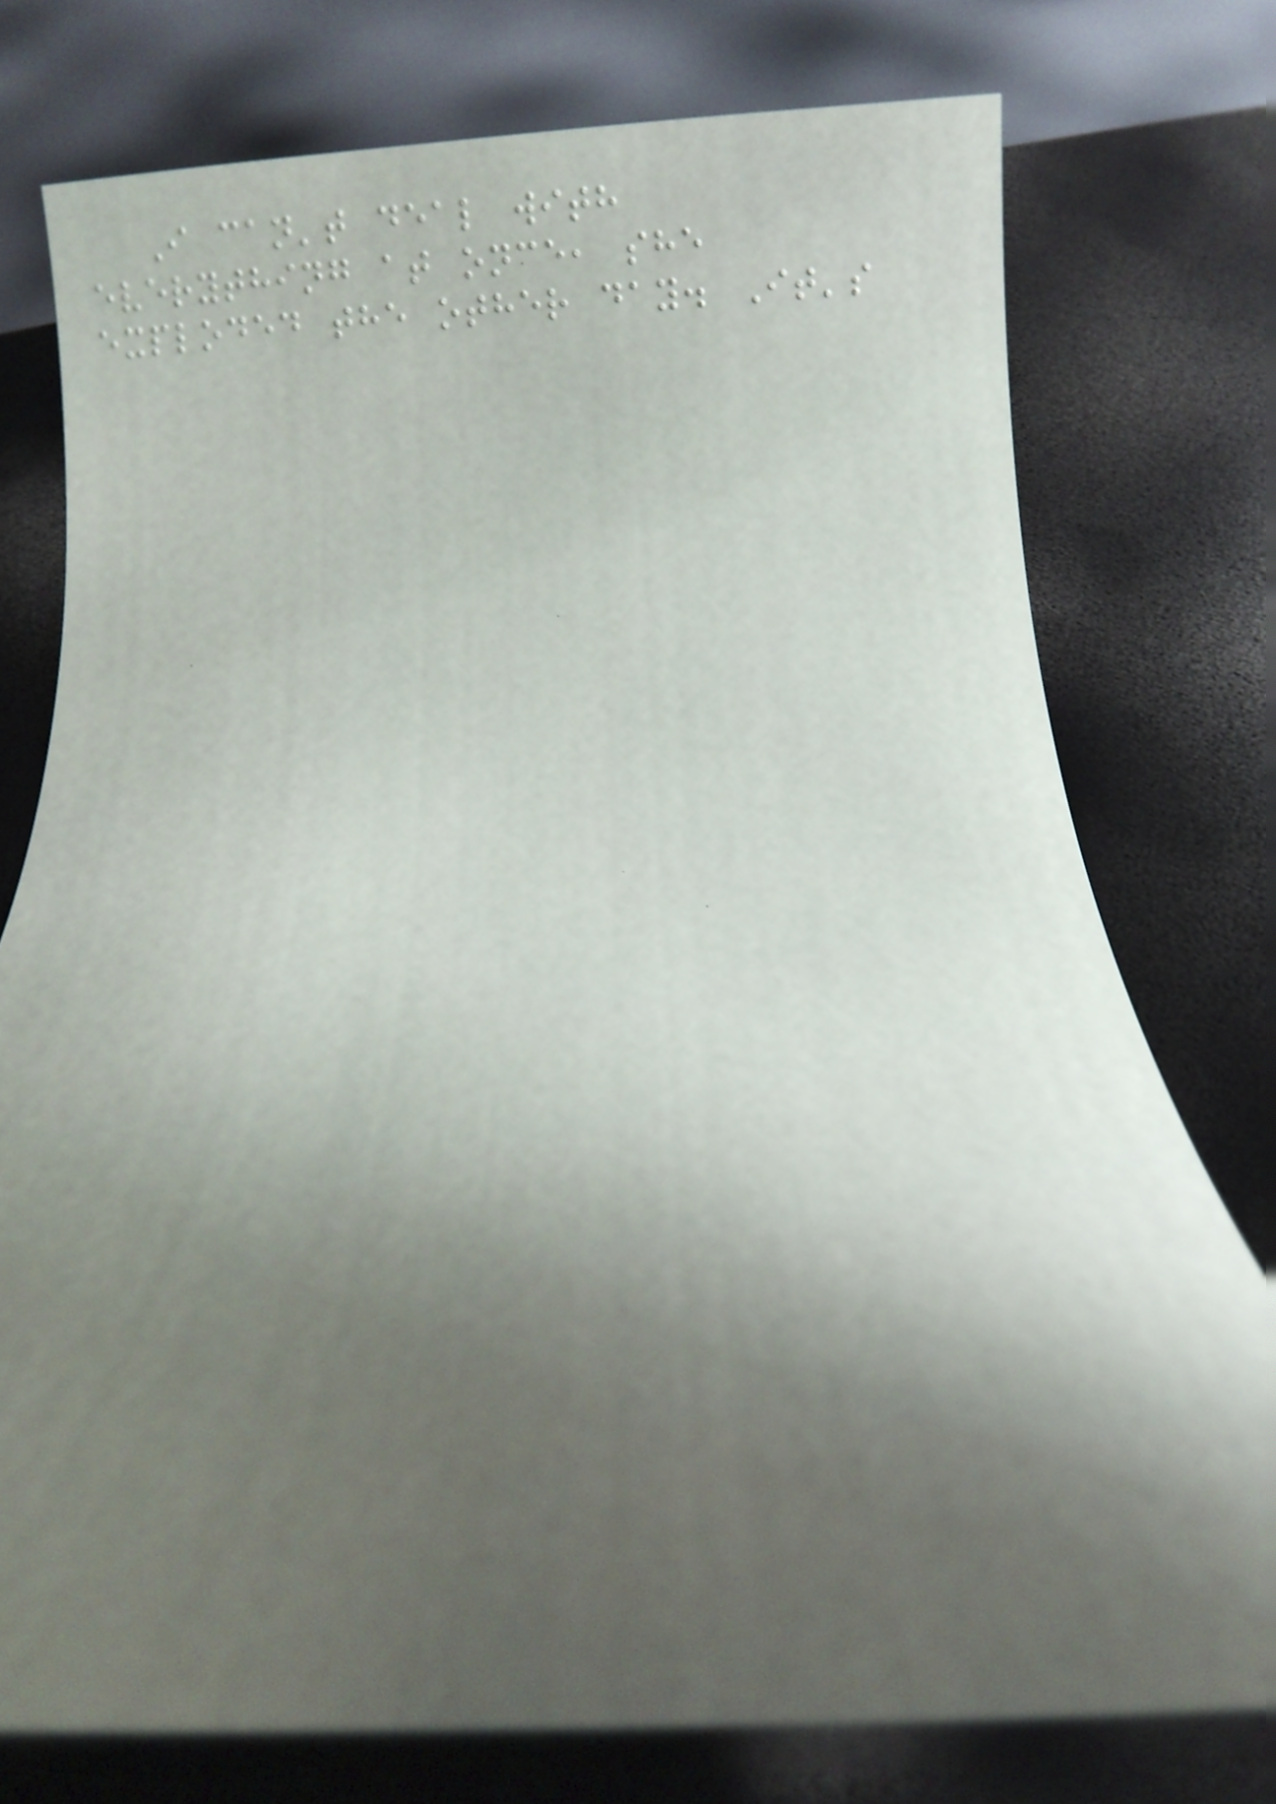I can't deal with
everything at once, she
exploded the other day. It's
